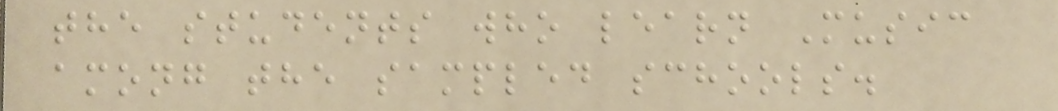the students who learn Music
among the sampled schools.
